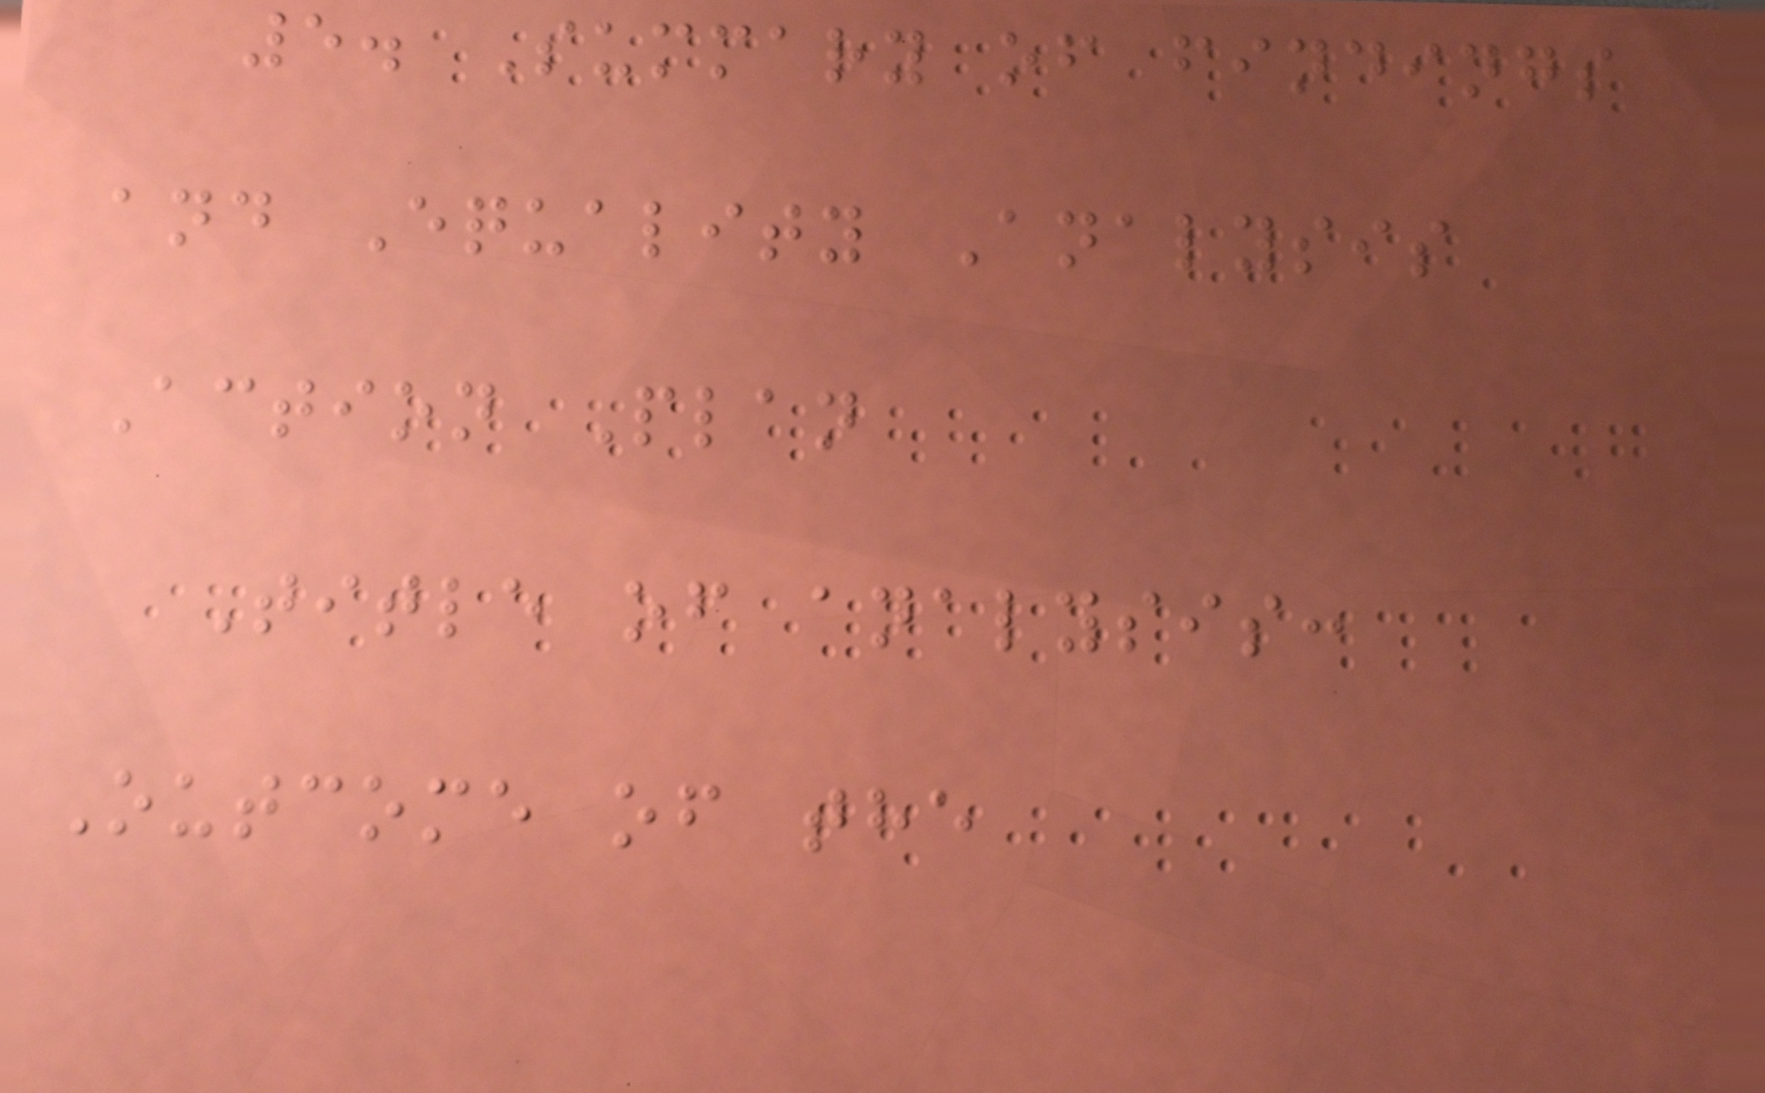5. Summary of findings
and Equality Analysis
Action Plan
Title of analysis:
Outcome of the
